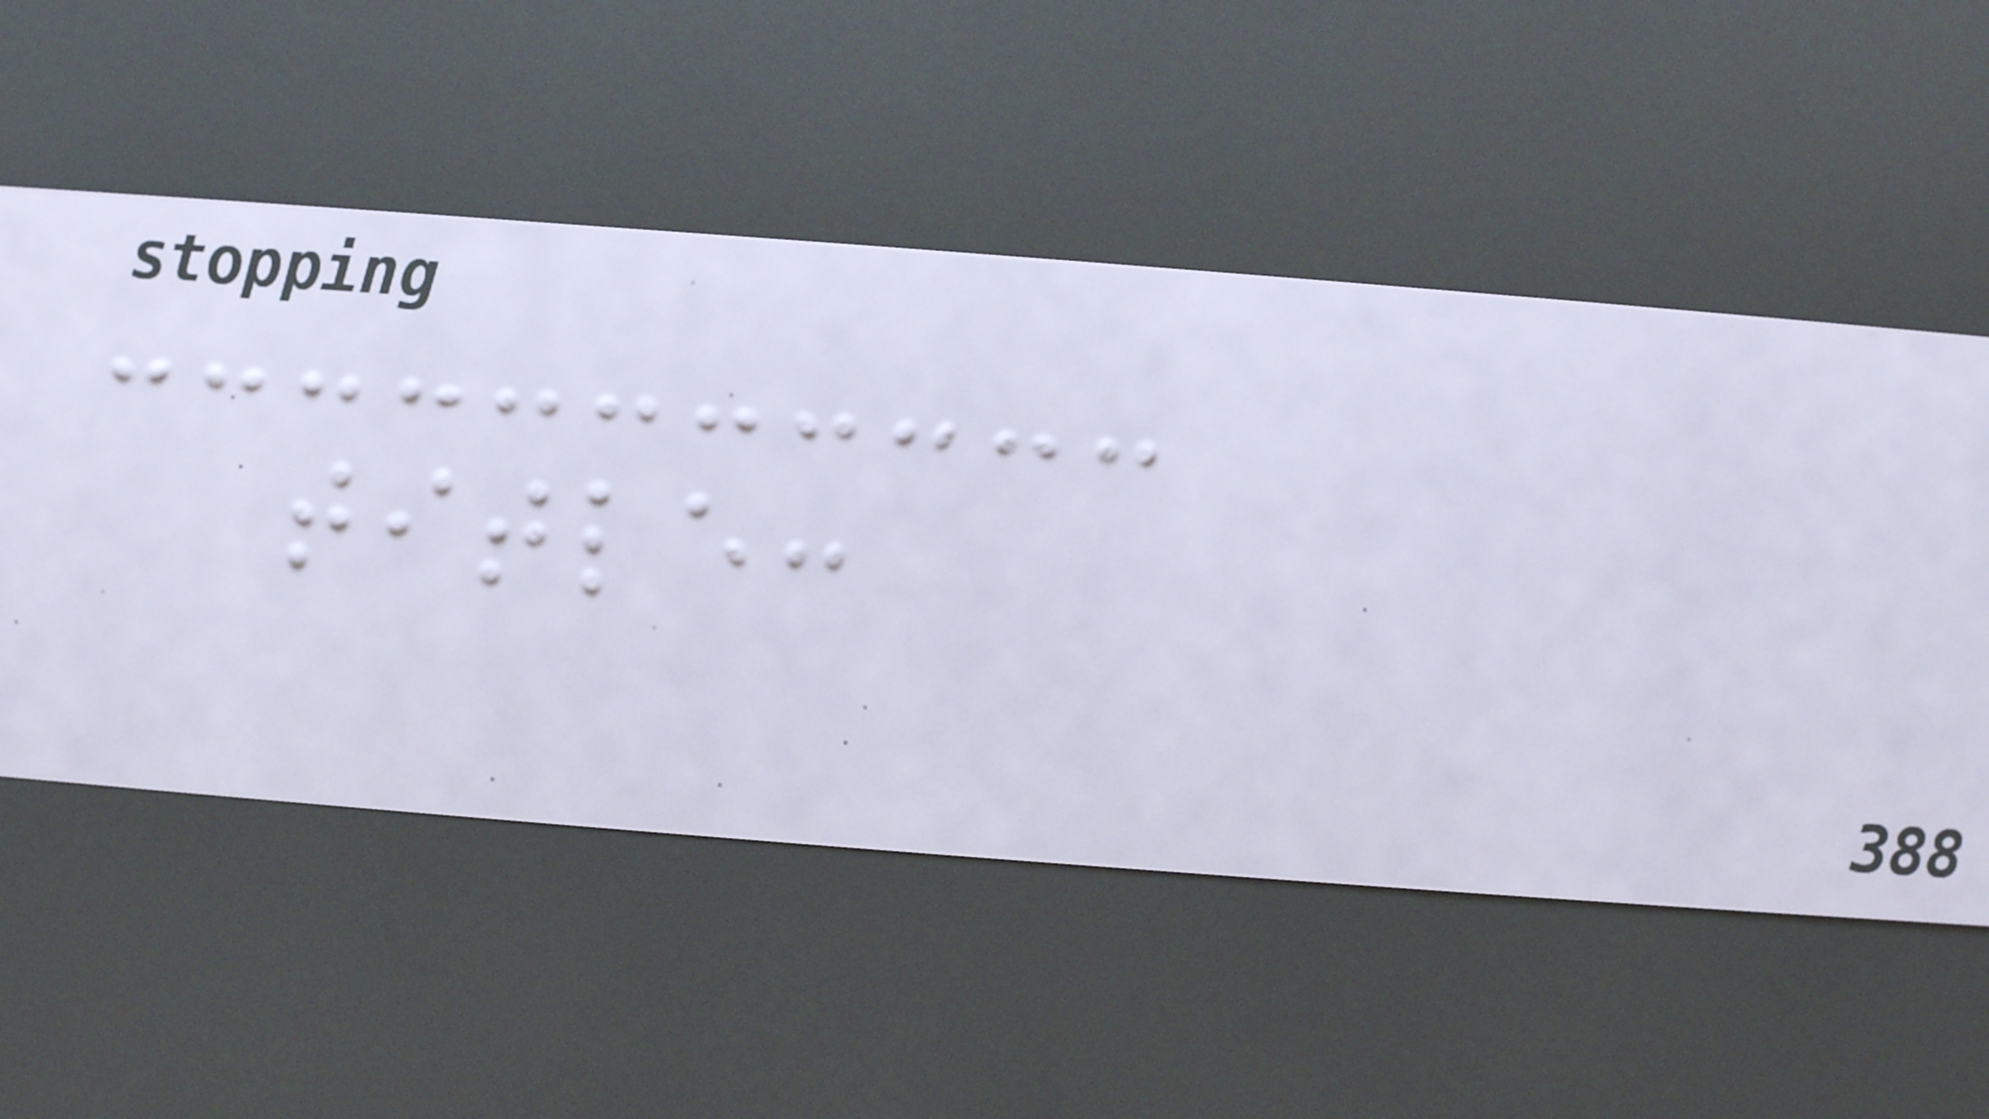title:
